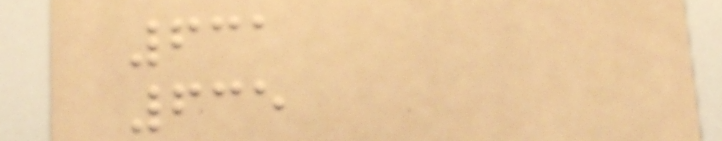631
635
